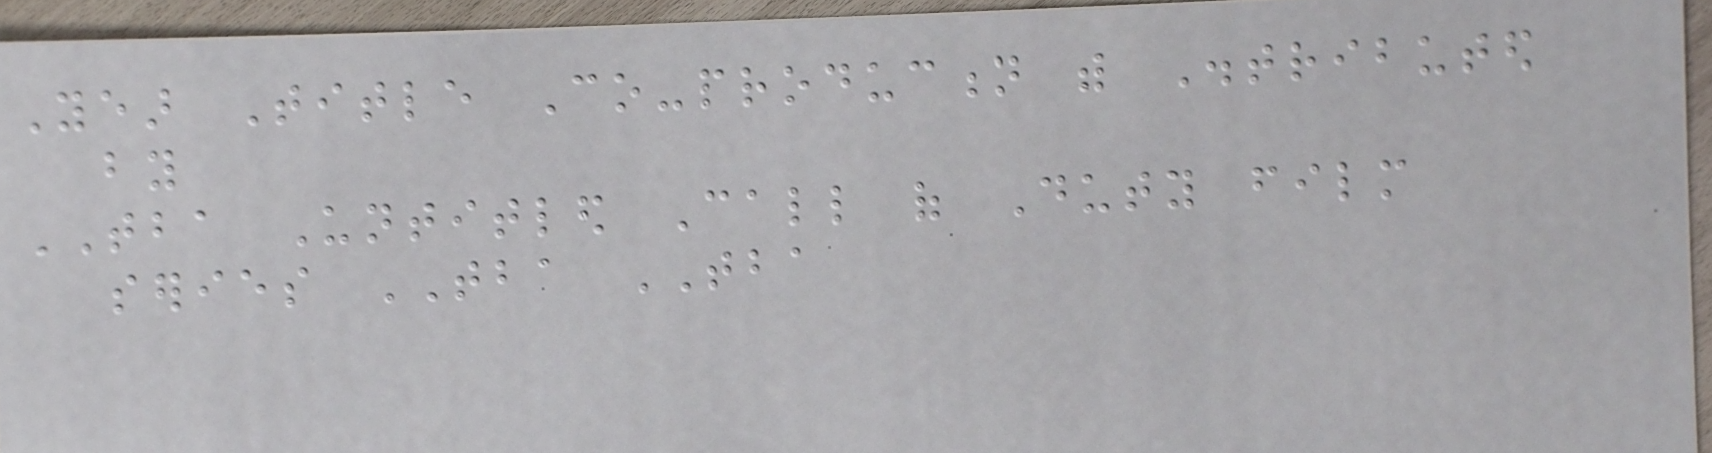Year Title Co-production with Distributed
by
TBA Untitled Call of Duty film
series TBA TBA
